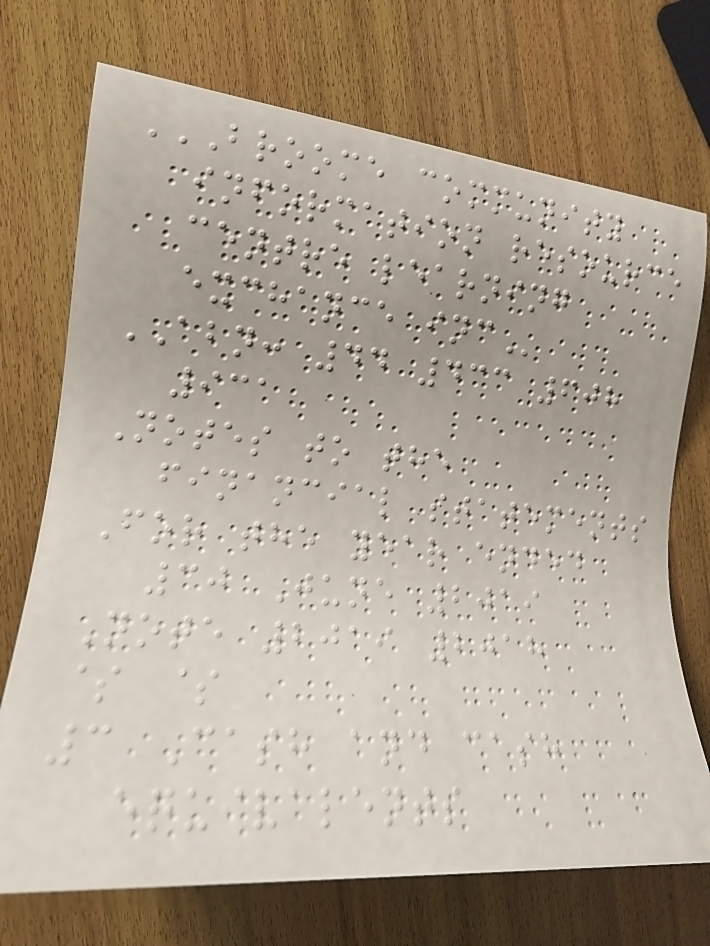BROOME COMMUNITY
INFORMATION RESOURCE
CENTRE LEARNING
EXCHANCE INC
ABN: 44 433 608
931
Notes to the
financial statements
For the year ended
30 June 2019
Note 2019 2018
$ $
3 Cash and cash
equivalents
